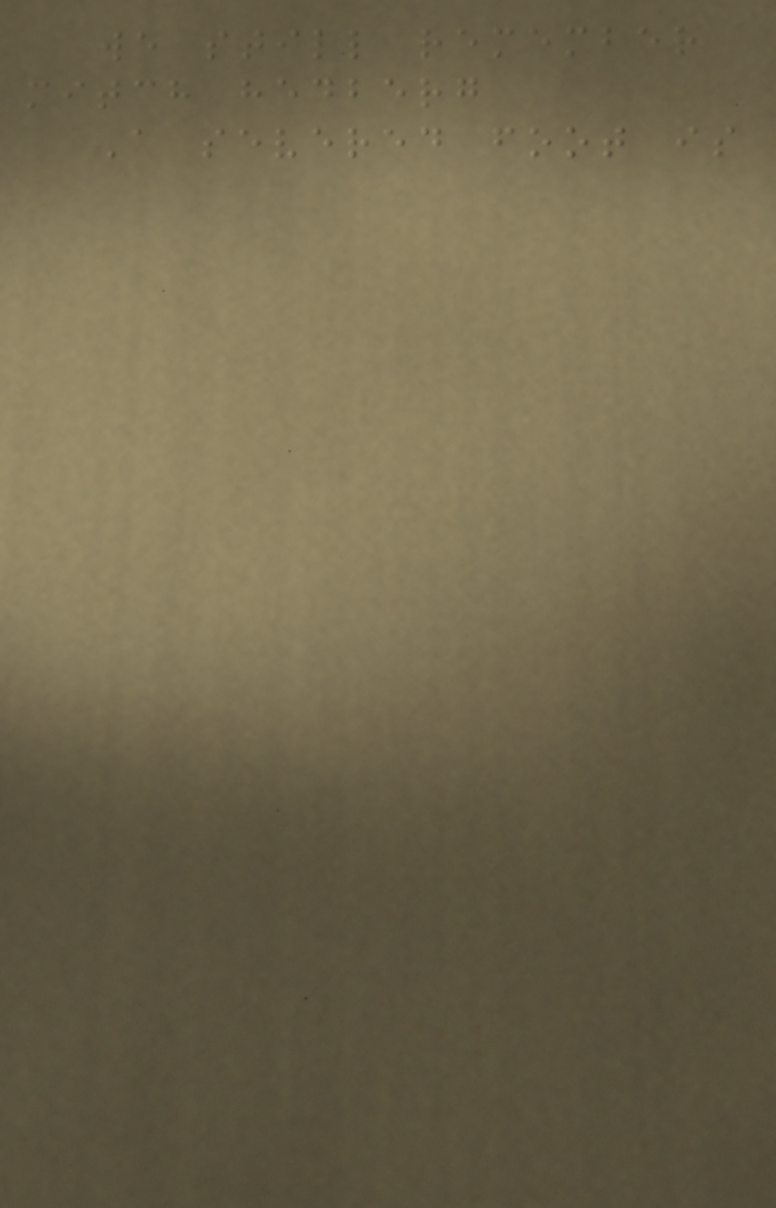we still remember
mitch hedberg
A severed foot is
